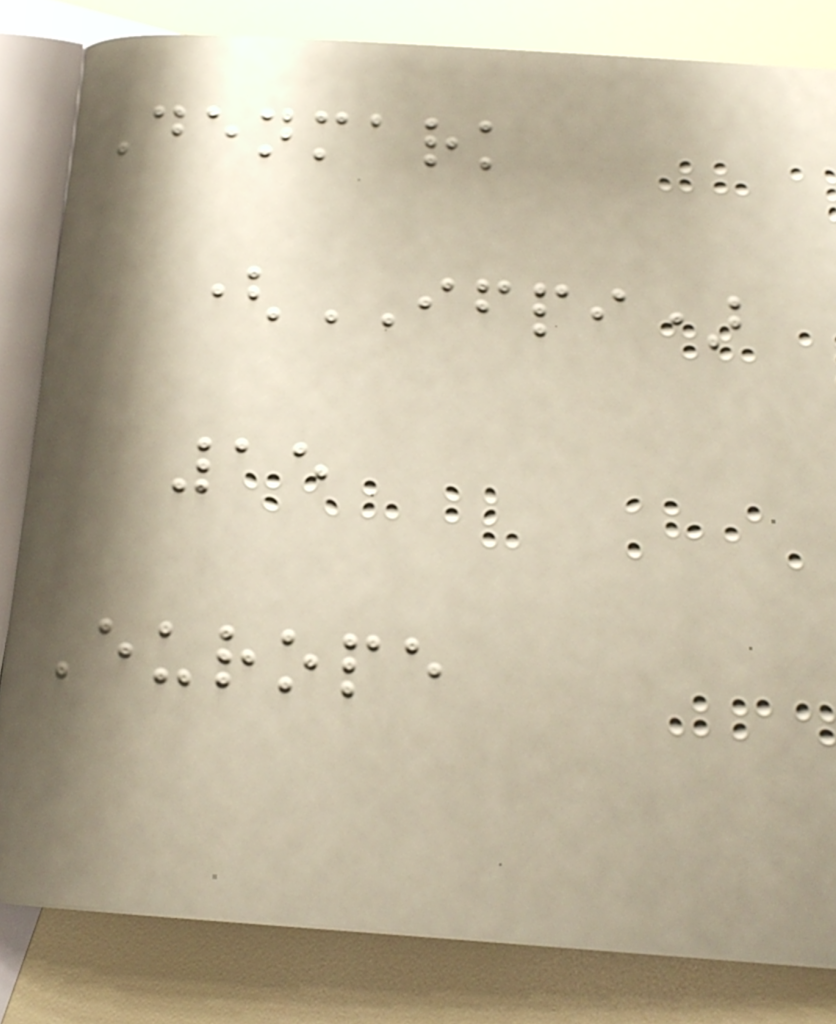Denmark
(IFPI)
15
Europe
